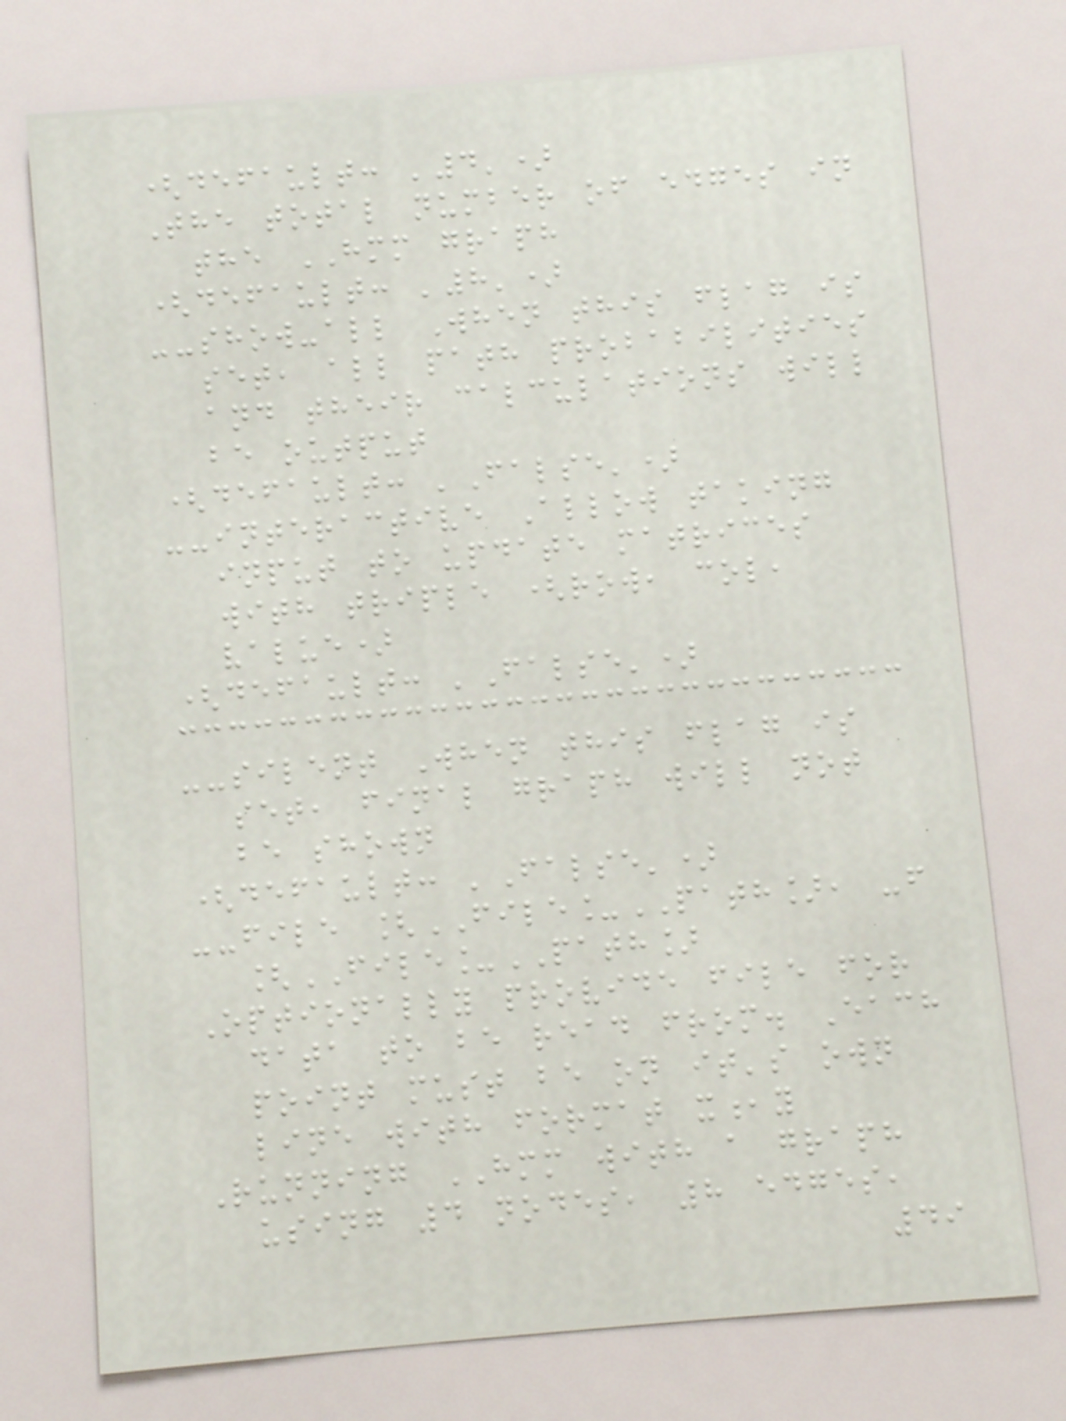(default: '4')
The total number of edges in
the HMM graph
(default: '8')
--show-all When this flag is
set, all path probabilities
and their calculations will
be output
(default: 'False')
--interactive Allow taking
input to update matrices
with triple (row, col,
value)
(default: 'False')
--silent When this flag is
set, final graph will not
be shown
(default: 'False')
--file [FILE_PATH], -f
[FILE_PATH]
Optionally provide file for
data to be read from. Each
point must be on it's own
line with format x,y
Running HMM with a graph
using 4 nodes, 8 edges,
49
